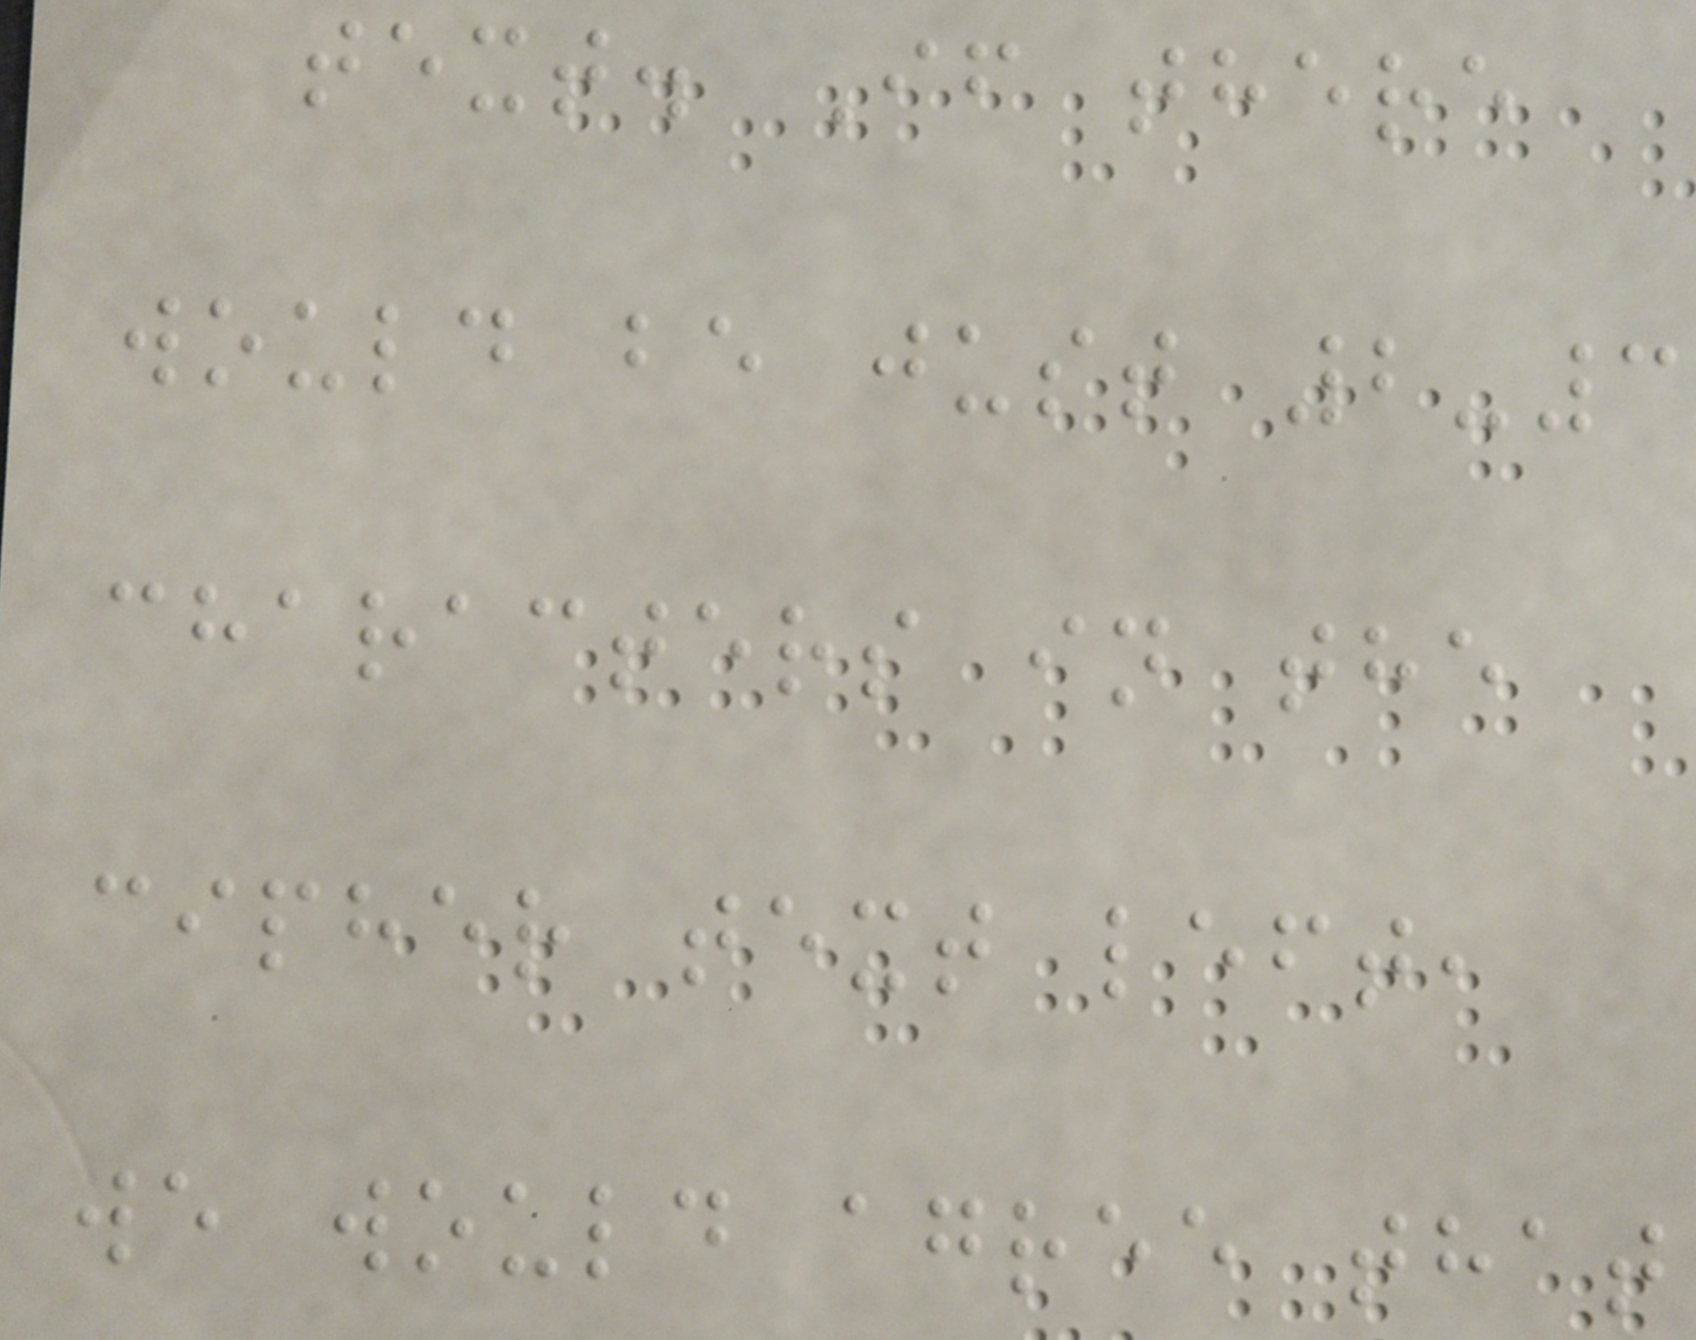text. If there
would be just 2-3
characters in the
cipher text left,
we would agree that
